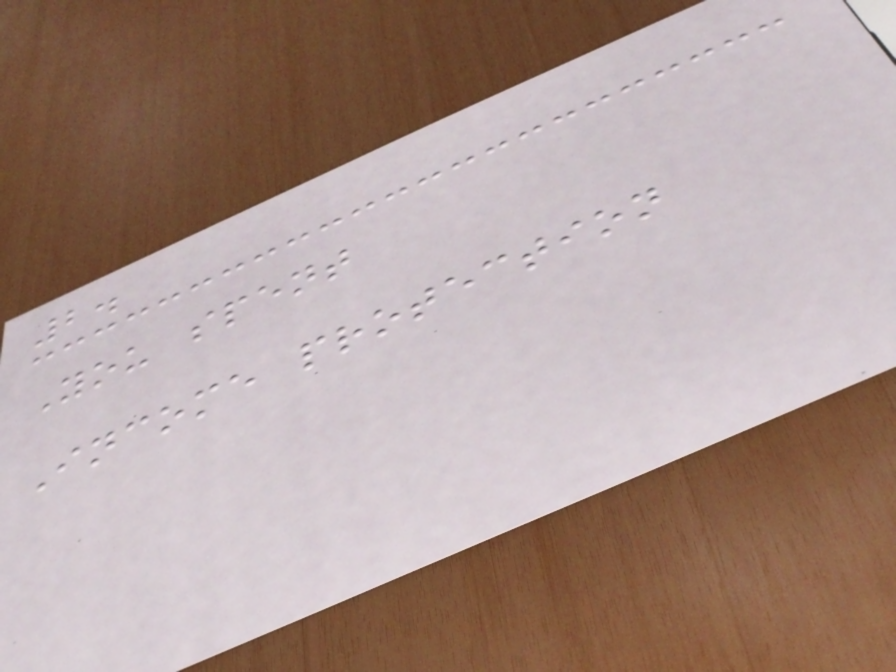2.
You spent
Income protection
